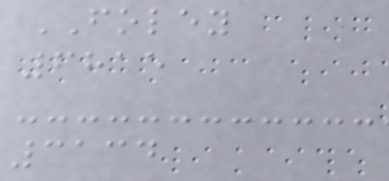FOLEY
6815
3134
